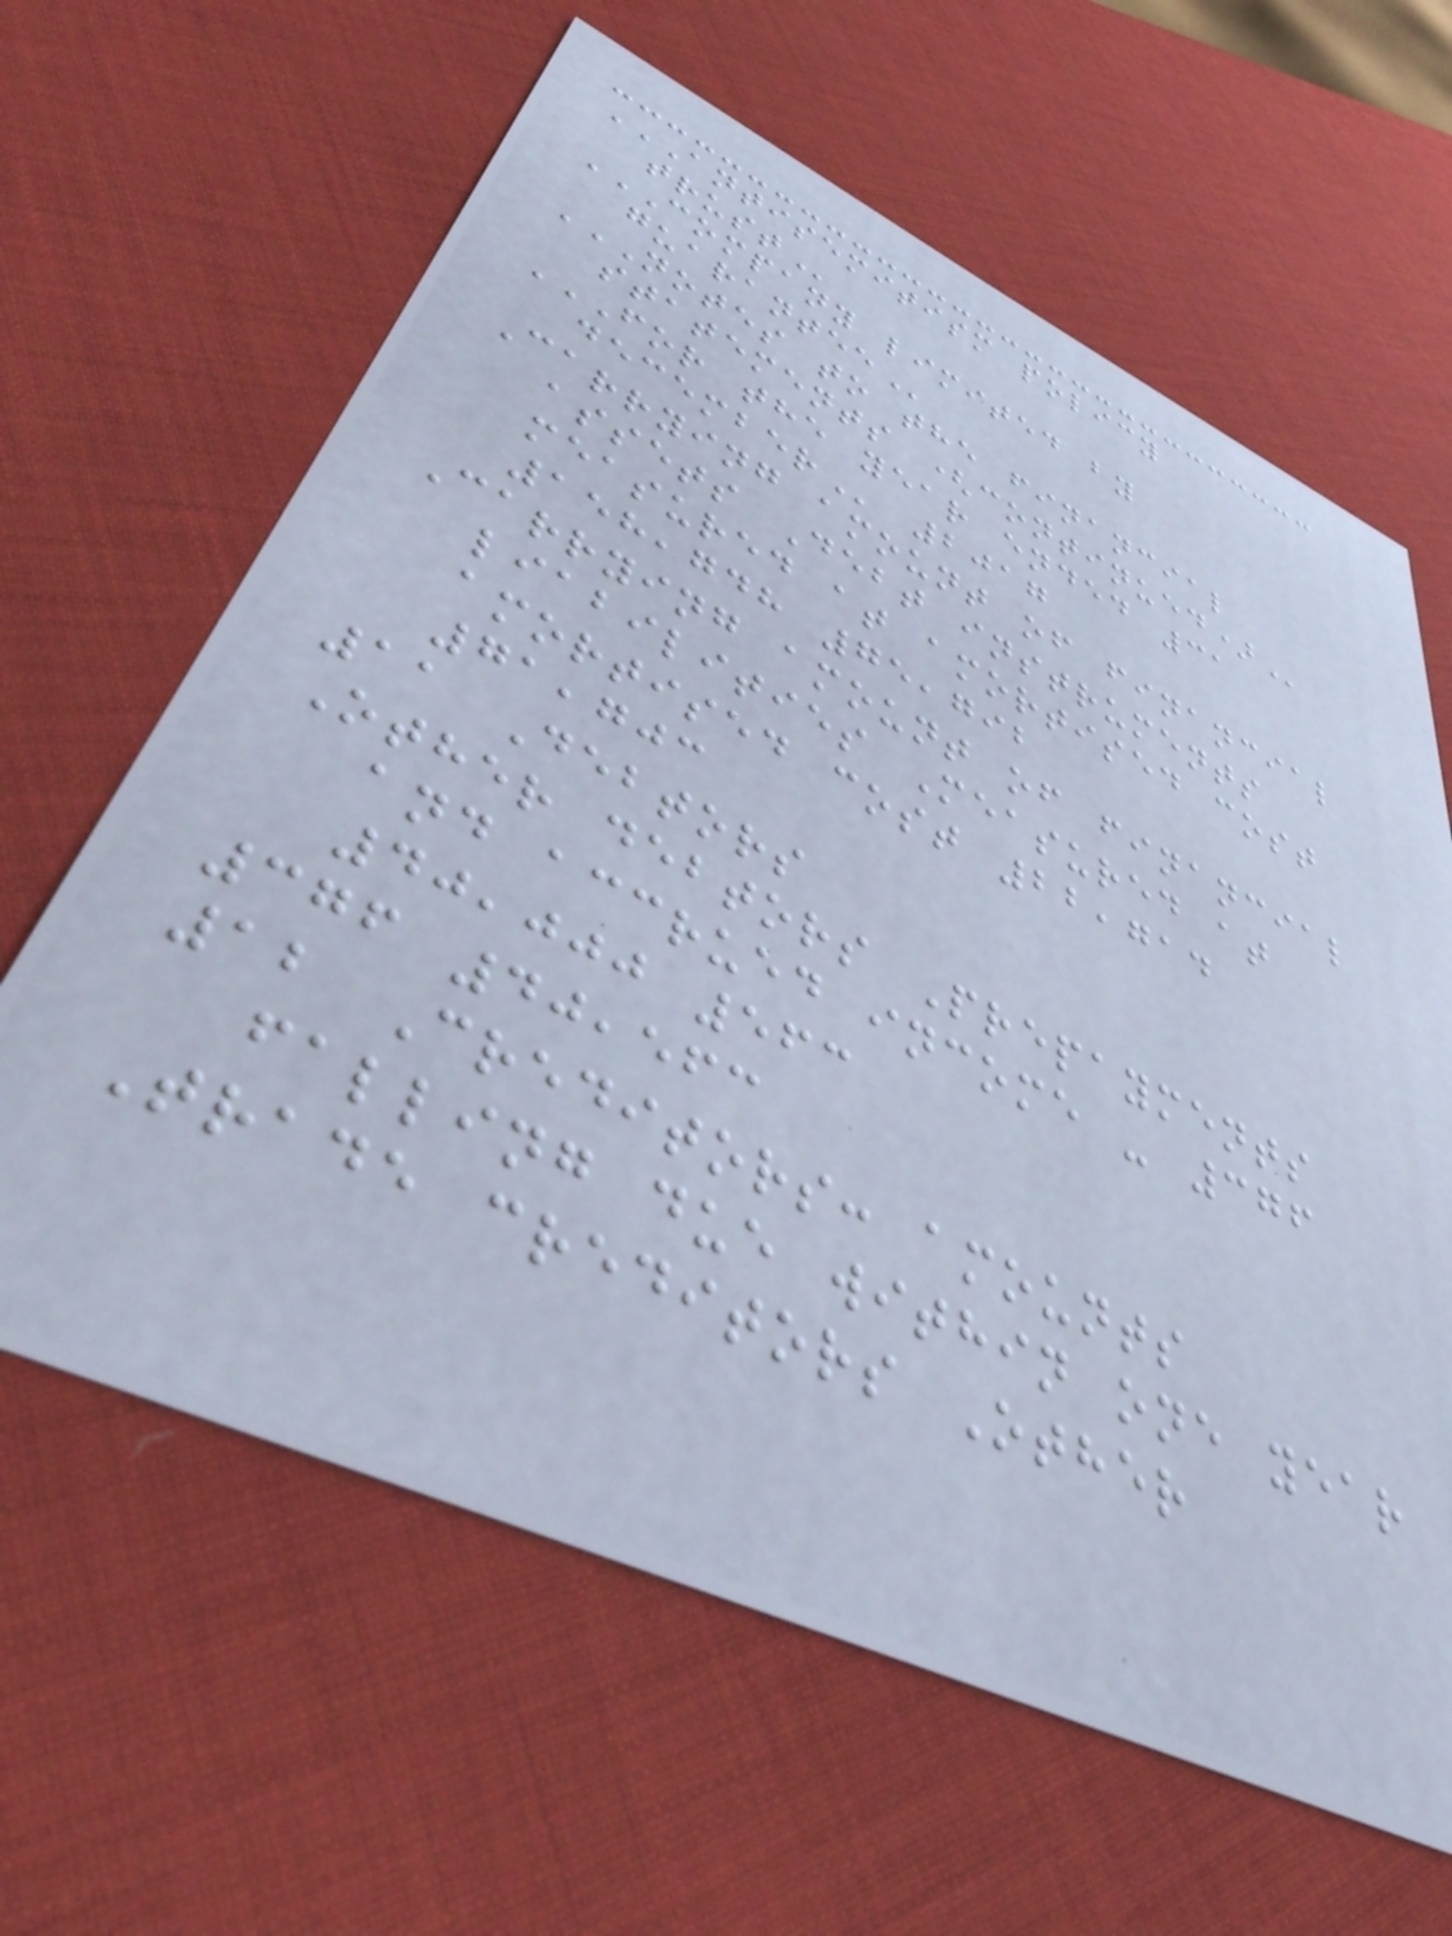ANTISEMITISM POLICY
TRUST
COMPANY LIMITED BY
GUARANTEE
NOTES TO THE FINANCIAL
STATEMENTS (CONTINUED)
FOR THE YEAR ENDED 31
DECEMBER 2017
Carrying amount of financial
assets Debt instruments
measured at amortised cost
158,748 75,792
Carrying amount of financial
liabilities Measured at
amortised cost 22,714
71,703
11 Debtors
Other debtors Prepayments
and accrued income - 376
40,000 563
376 40,563
12 Creditors: amounts
falling due within one year
Trade creditors Other
